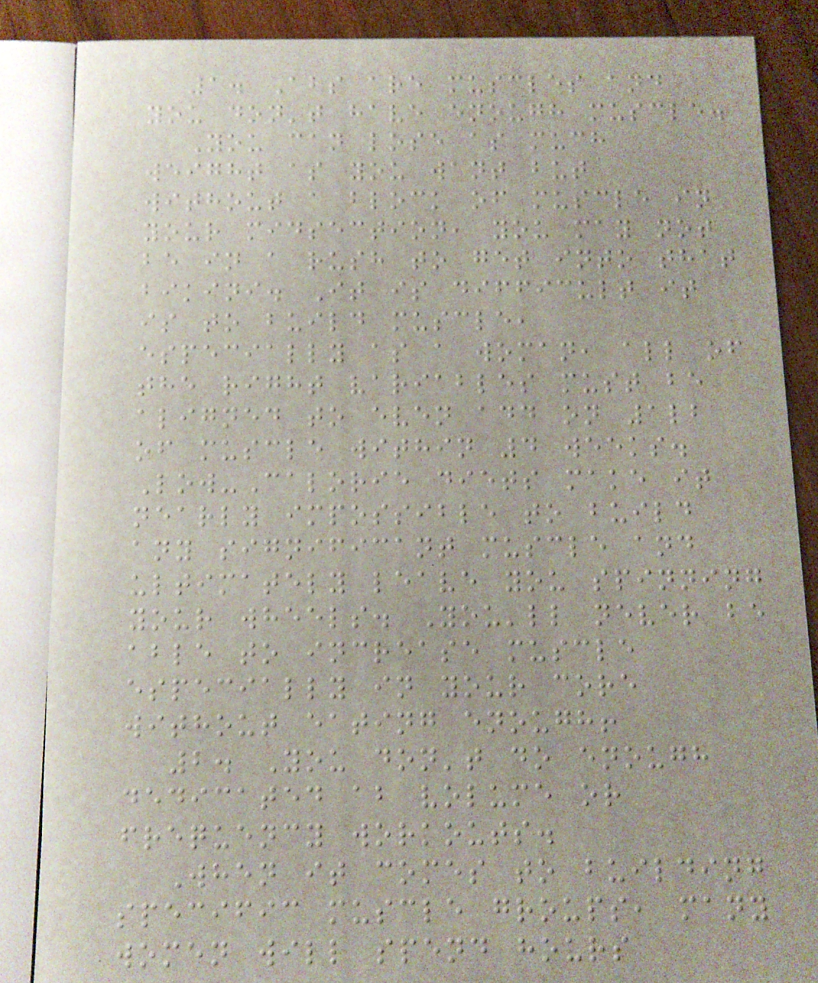1. Abs are muscles and
you don't have enough muscle.
You can lose as much
weight as you want but
without a block of muscle in
your midsection, you may not
be in a rush to get into that
bikini. It is difficult it
is to build muscle,
especially as a woman, all of
the right variables must be
aligned to even add on 1lb
of muscle within 4 weeks.
Low-Calorie diets make it
nearly impossible to build
any significant muscle and
ultimately leave you spinning
your wheels. You'll never be
able to increase muscle
especially in your core
without eating enough!
2. You don't do enough
dedicated ab volume or
frequency workouts.
When it comes to building
specific muscle groups, many
women will spend hours
